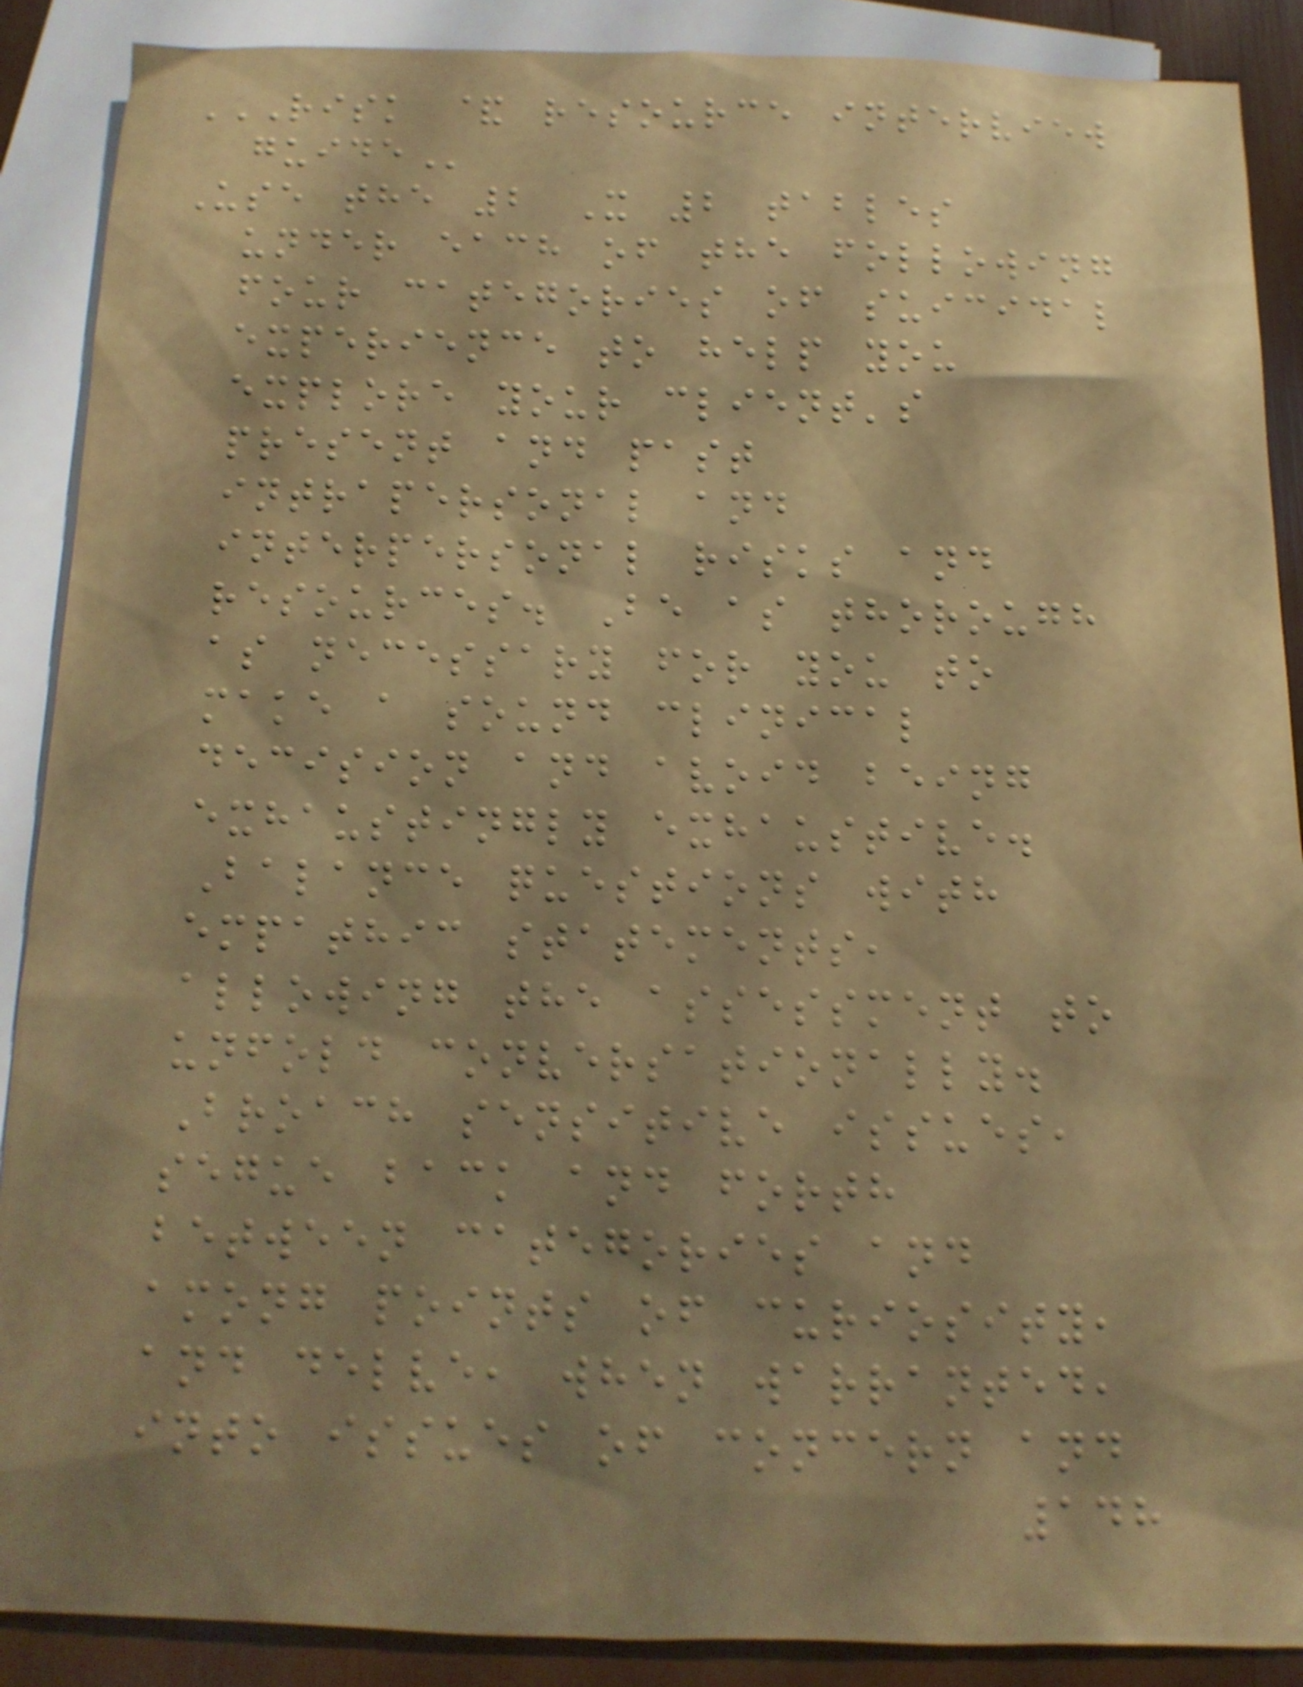RISK & RESOURCE INTERVIEW
GUIDE
Use the 2 X 2 tables
under each of the following
four categories of suicidal
experience to help you
explore your client's
present and past
intrapersonal and
interpersonal risks and
resources. Be as thorough
as necessary for you to
make a sound clinical
decision and avoid being
exhaustingly exhaustive.
Balance questions with
empathic statements,
allowing the assessment to
unfold conversationally.
Broach sensitive issues,
segue back and forth
between categories and
among points of curiosity,
and delve, when warranted,
into issues of concern and
148
